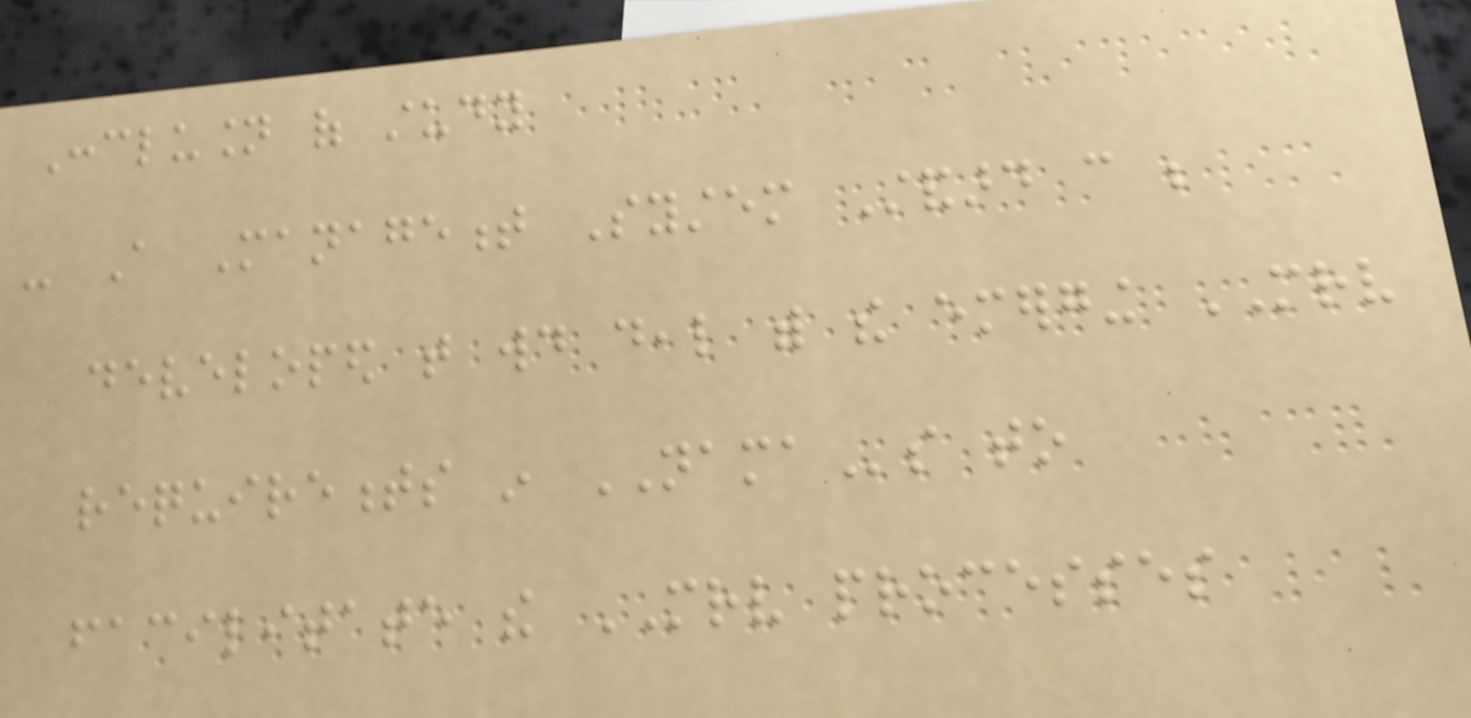Conclusion of study
- A Management System Standard can be
developed that would deal with the emerging MRV
requirements in NAMAs to
facilitate the MRV processes
